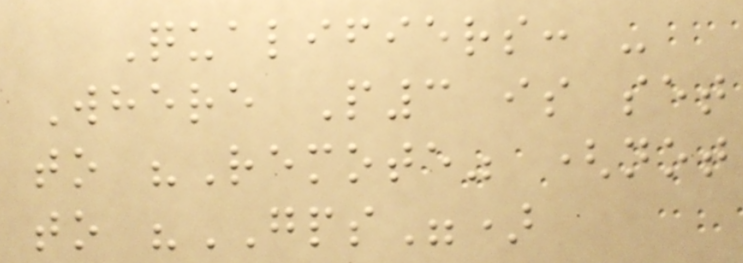Qualifiers: -
Where P3 is set
to "Remote" (not
to "GPS")
